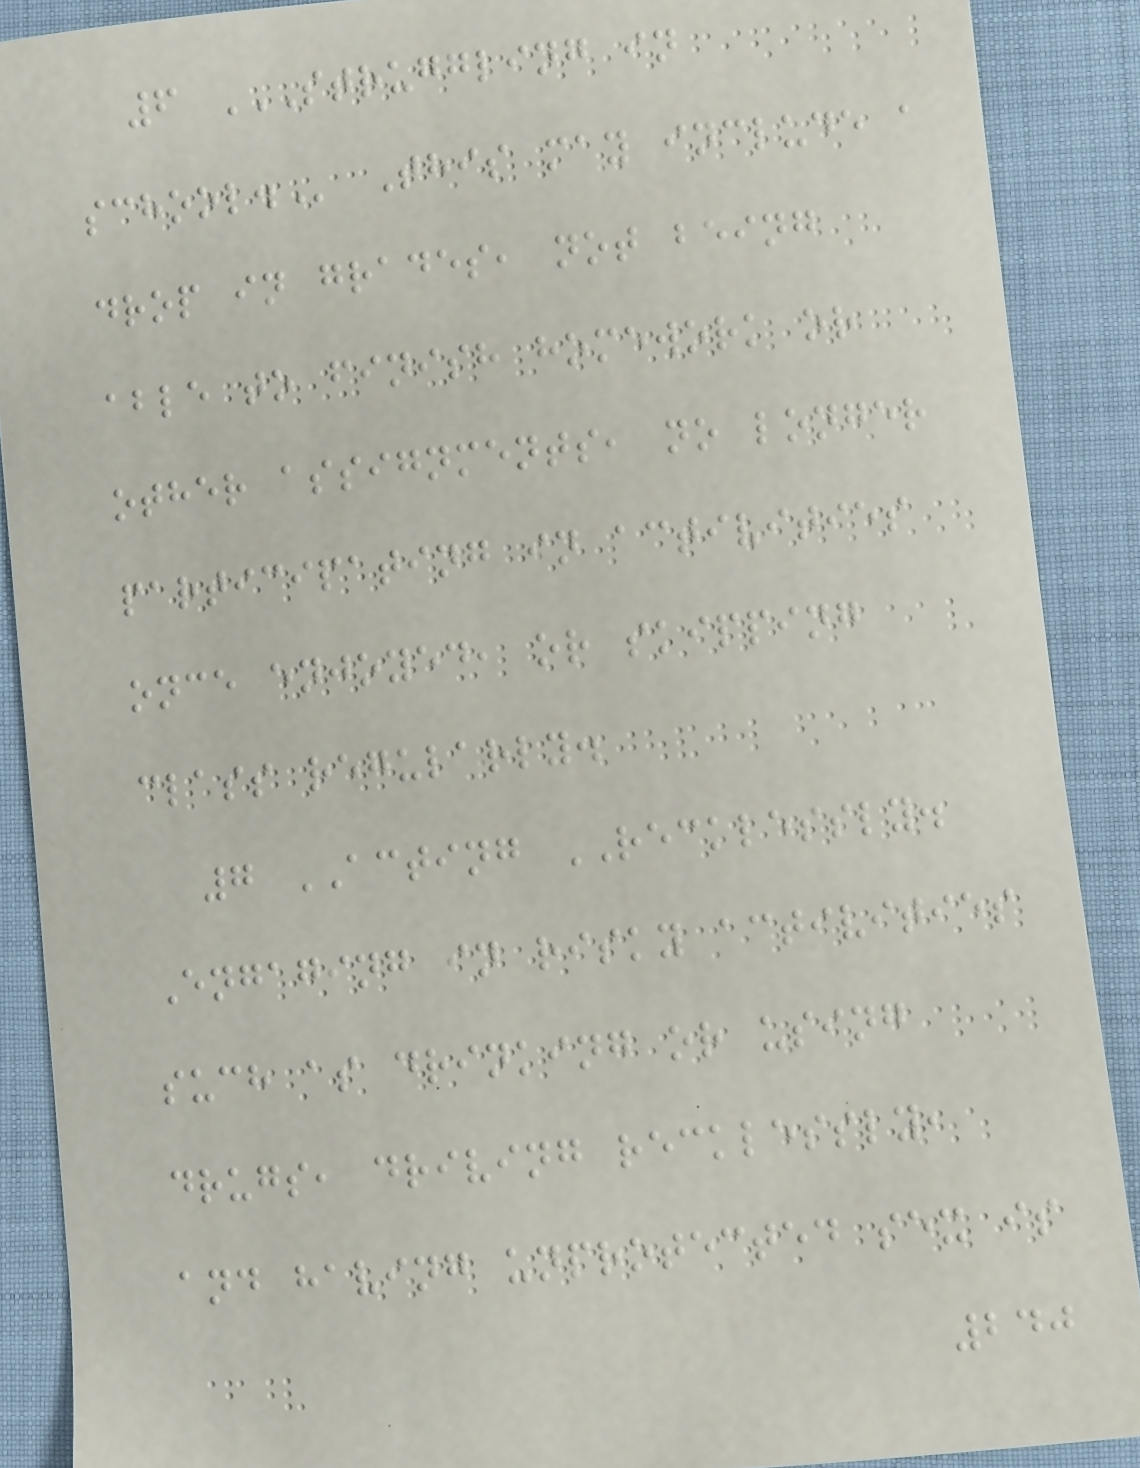6 STRUGGLING IN
SCHOOL. This may include a
drop in grades, not being
able to finish homework or
other assignments, no longer
participating in activities
once enjoyed, or skipping
class regularly.
7 ACTING RECKLESSLY.
Engaging in risky activities
such as drinking or using
drugs, driving recklessly,
and having unprotected sex is
240
